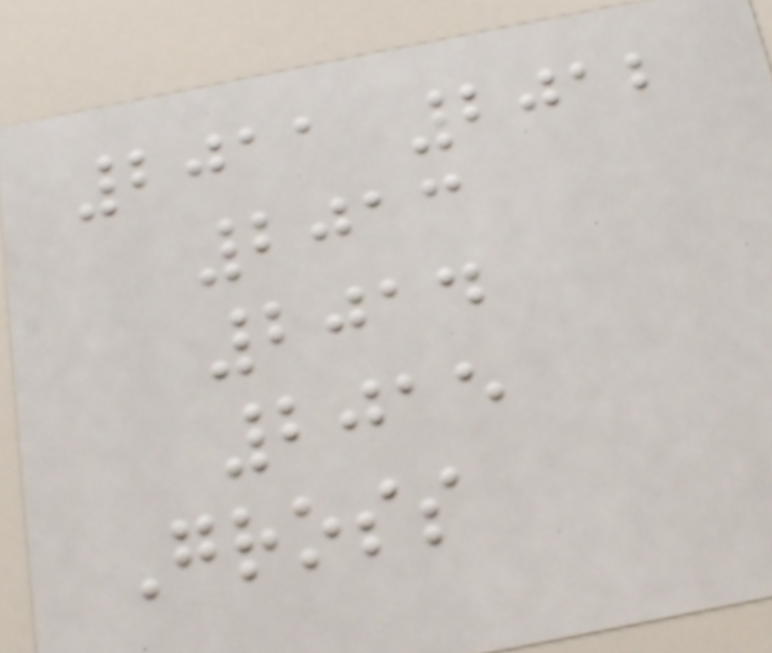2011 2012
2013
2014
2015
Gross
